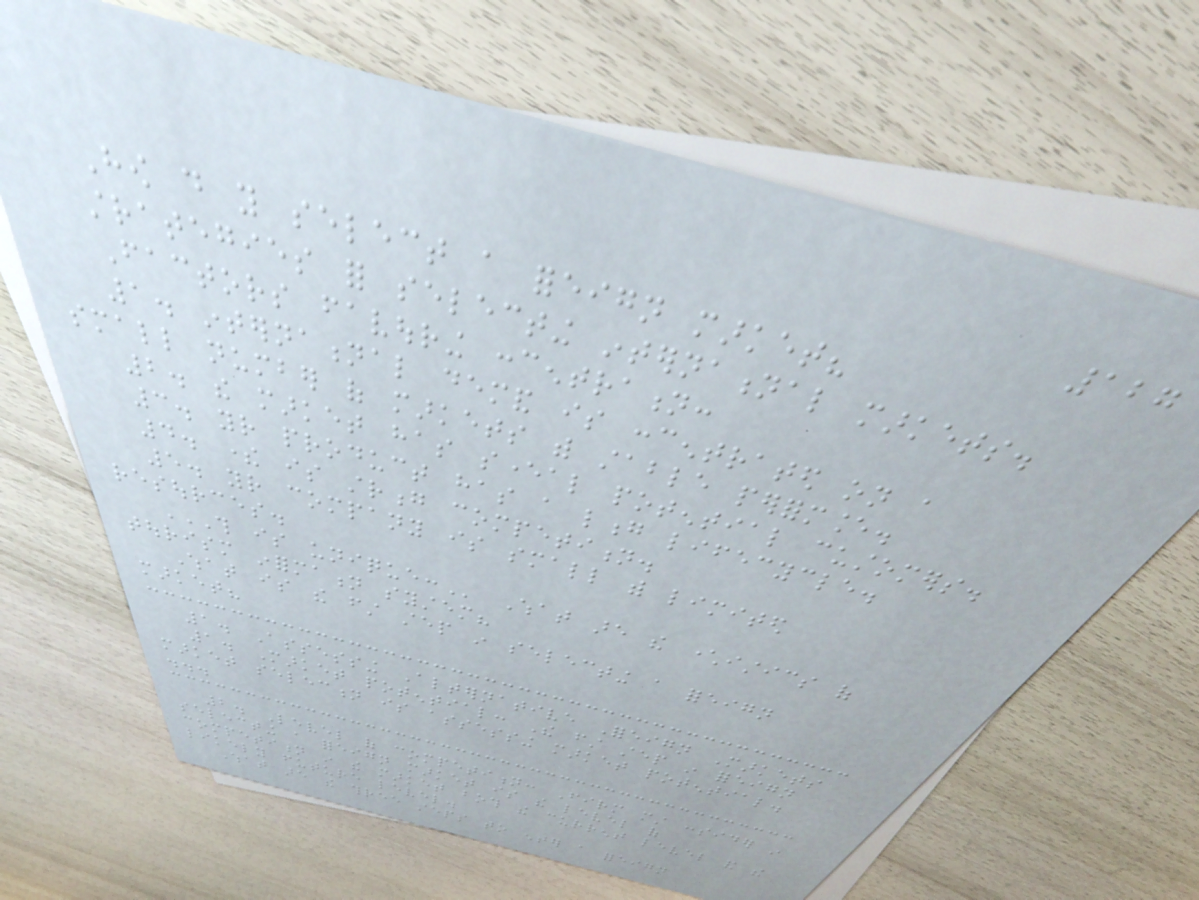127
How do you select a foreign market?
strategies for selecting international markets.
Factors favouring concentration:
1. international demand is concentrated on a
small number of markets with stable performance.
2. the market has several potential customers.
3. your product has a long lifecycle.
4. there is strong competition.
5. your company is small with limited
resources.
THIS IS UNIQUE: What are the characteristics of
tourism information system?
What is the first step in selecting a foreign
market?
1. Assessing Alternative Foreign Markets
1. Market potential: The first step in foreign
market selection is assessing market potential.
...
2. Level of competition: Firm must consider in
selecting a foreign market is the level of
competition in the market both the current level and the
likely future level.
What are the three steps to enter a foreign
